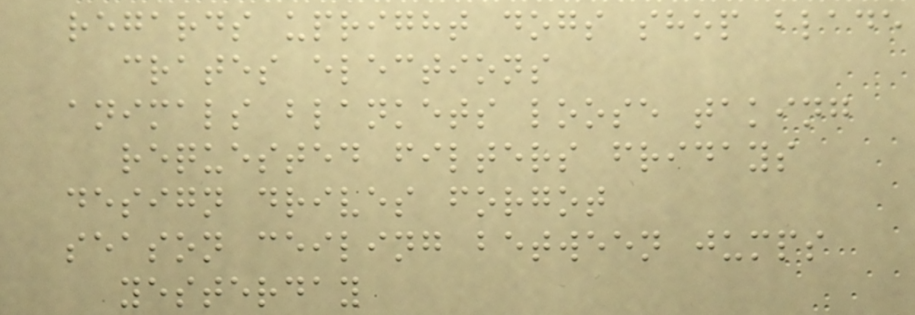regards upright dogs shop blade
crates elections
animals blankets loose taking
requested filters fridays
design drives forgot
season ceiling between jumps
yesterday
